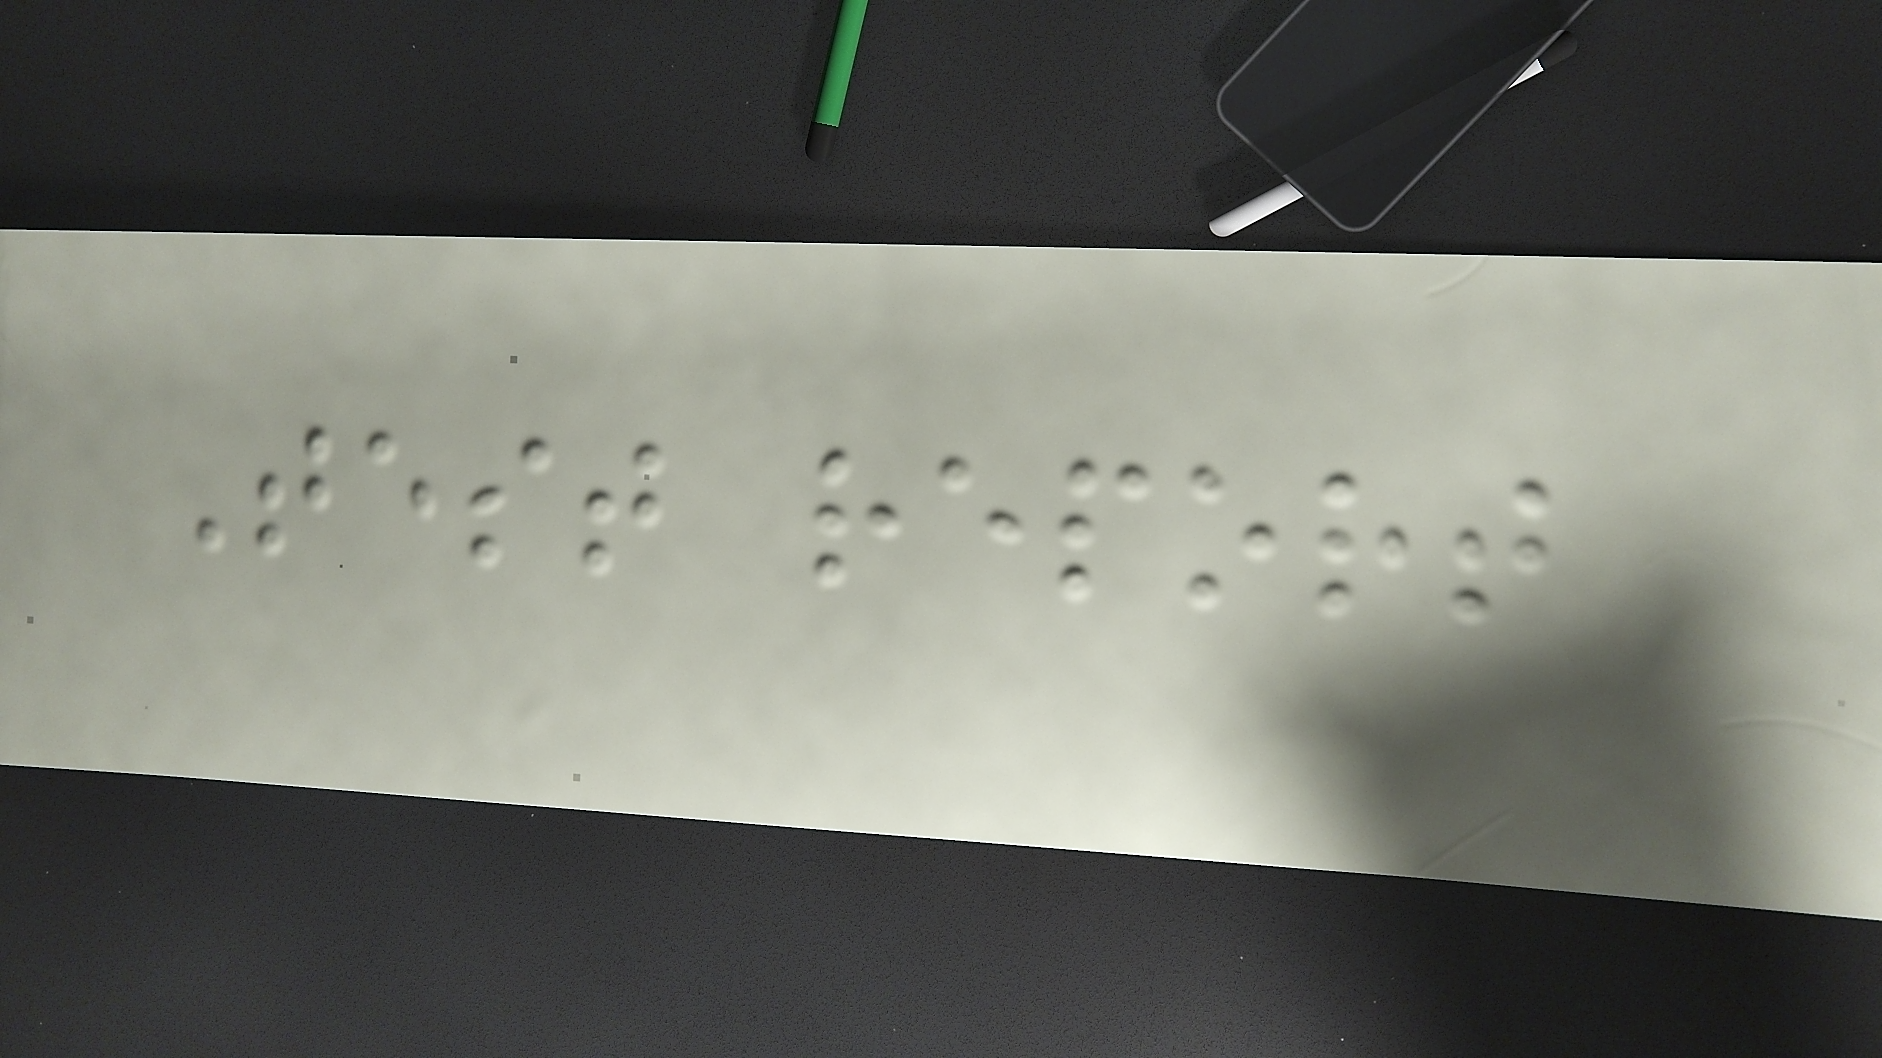Test report
